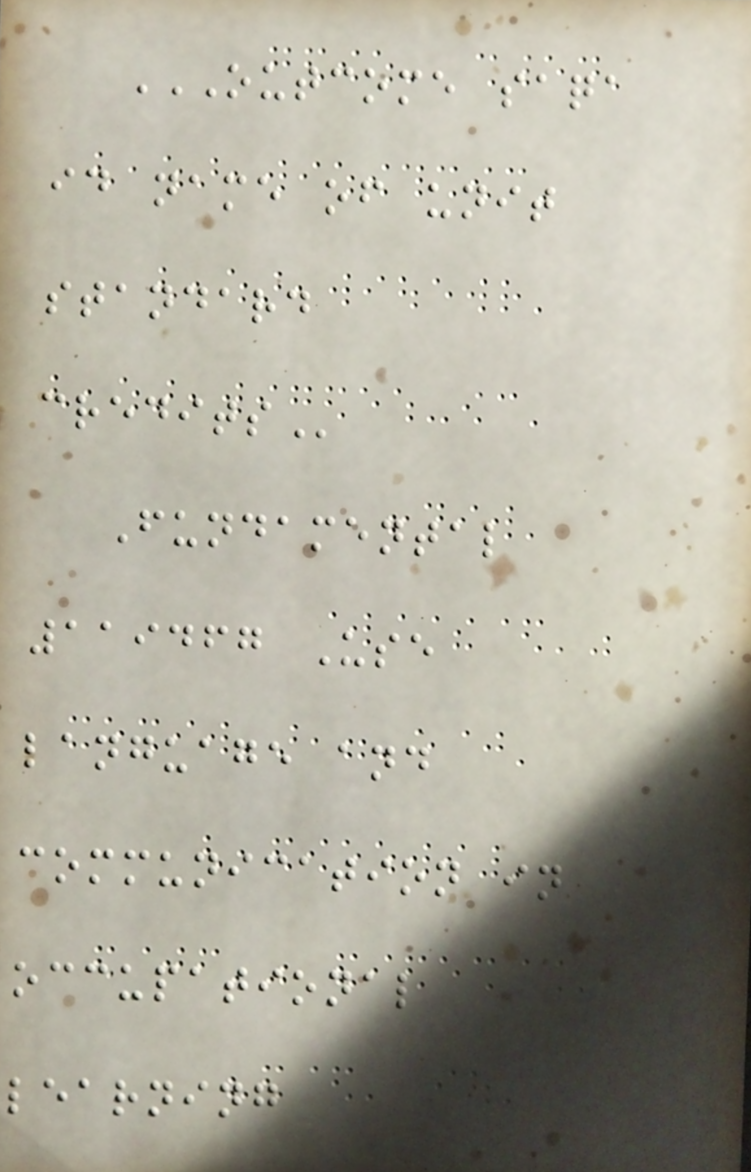OUTCOME SAQA
ID NAME OF UNIT
STANDARD
CREDITS
Fundamental
119467 Use
language and
communication in
occupational
learning
